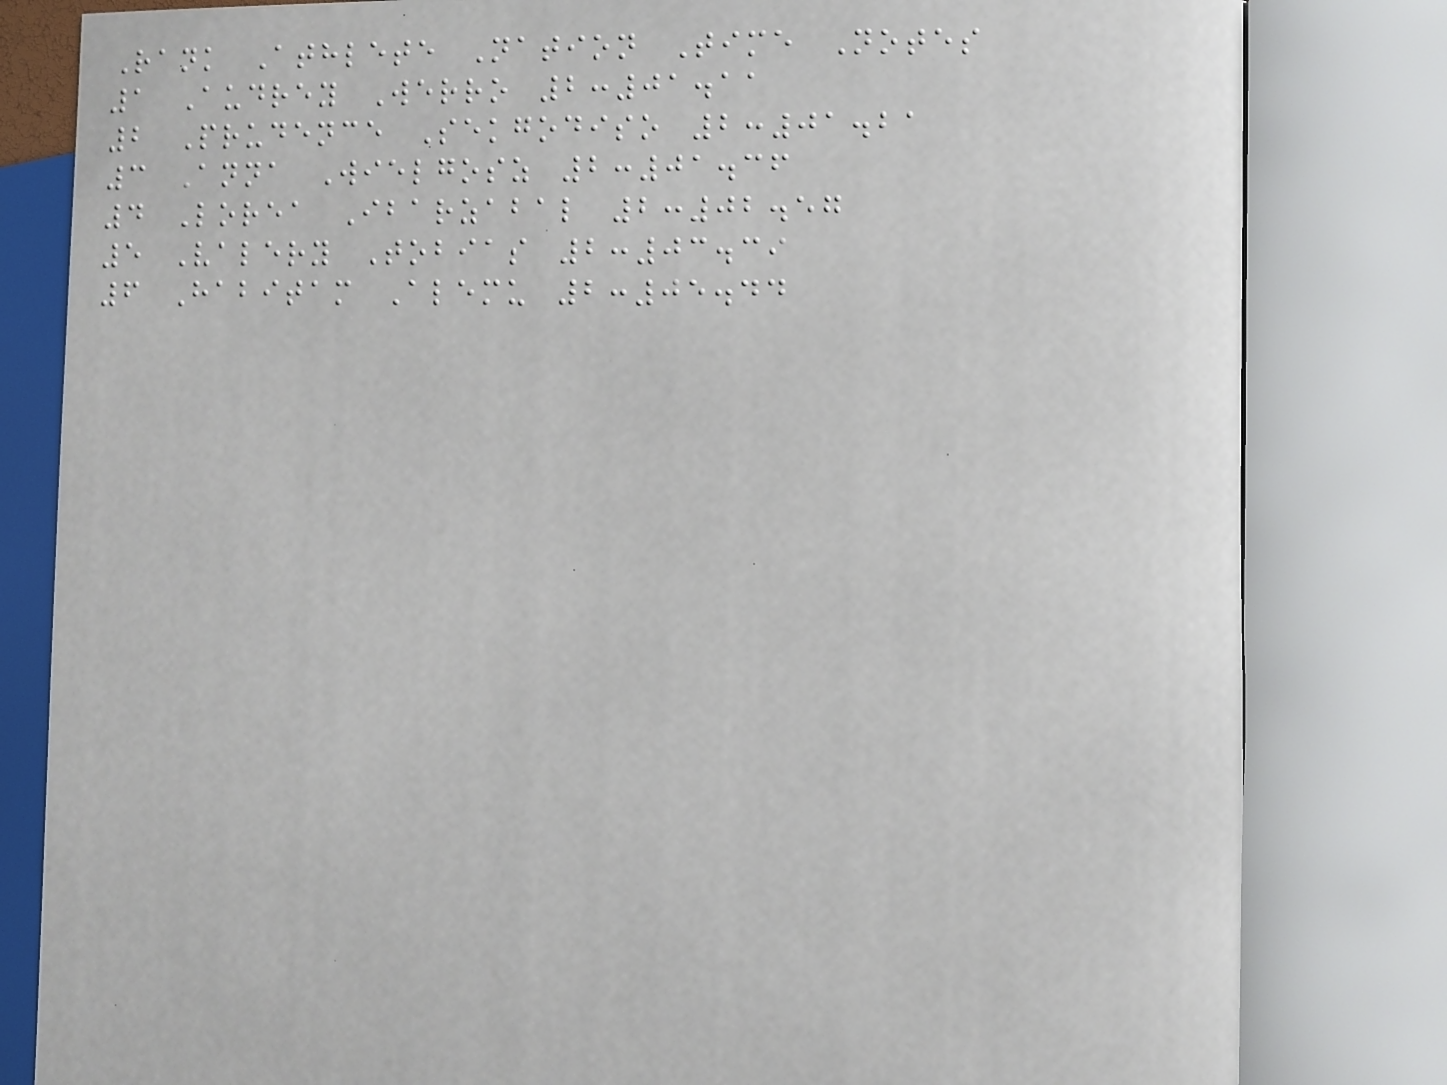Rank Athlete Nation Time Notes
1 Audrey Werro 2:01.11
2 Prudence Sekgodiso 2:01.21
3 Anna Wielgosz 2:01.36
4 Lorea Ibarzabal 2:02.57
5 Valery Tobias 2:03.39
6 Habitam Alemu 2:05.44
